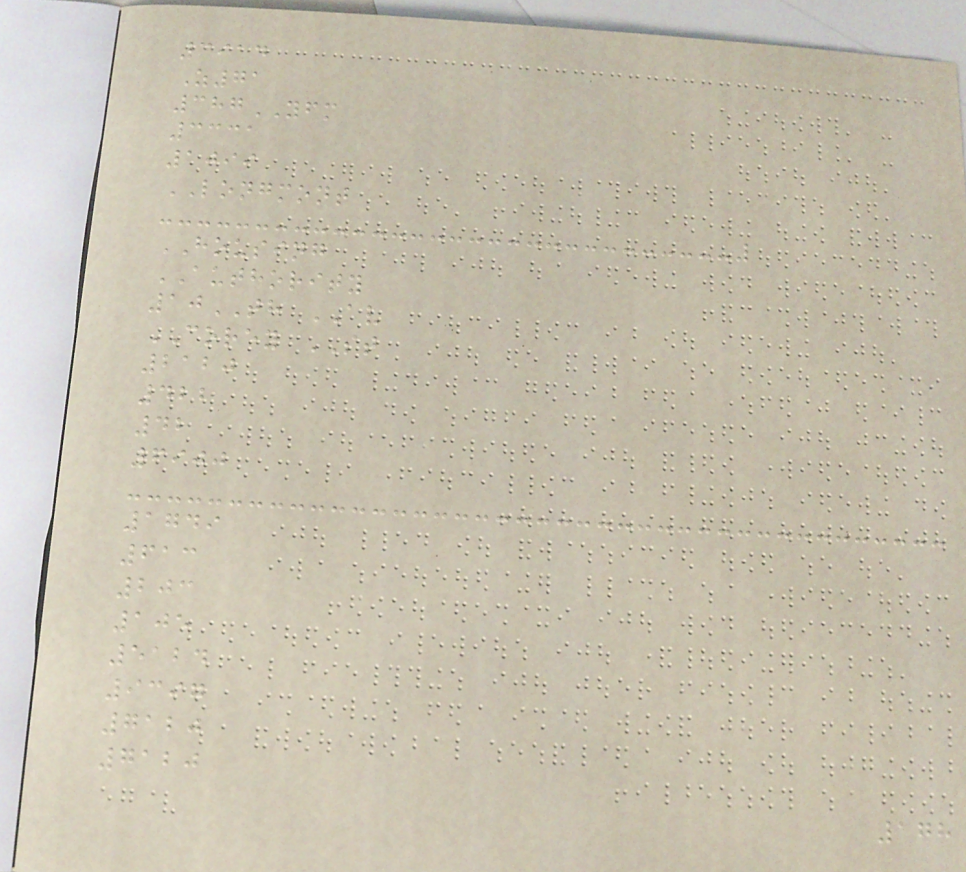3914
Z71
387YFM
3331
1099
LONGMONT
HOUSING
AUTHORITY
10TH AV
COREY ST
2120
422
42
6900
1749
613
203
105
5124
9397
7120
7120
178
